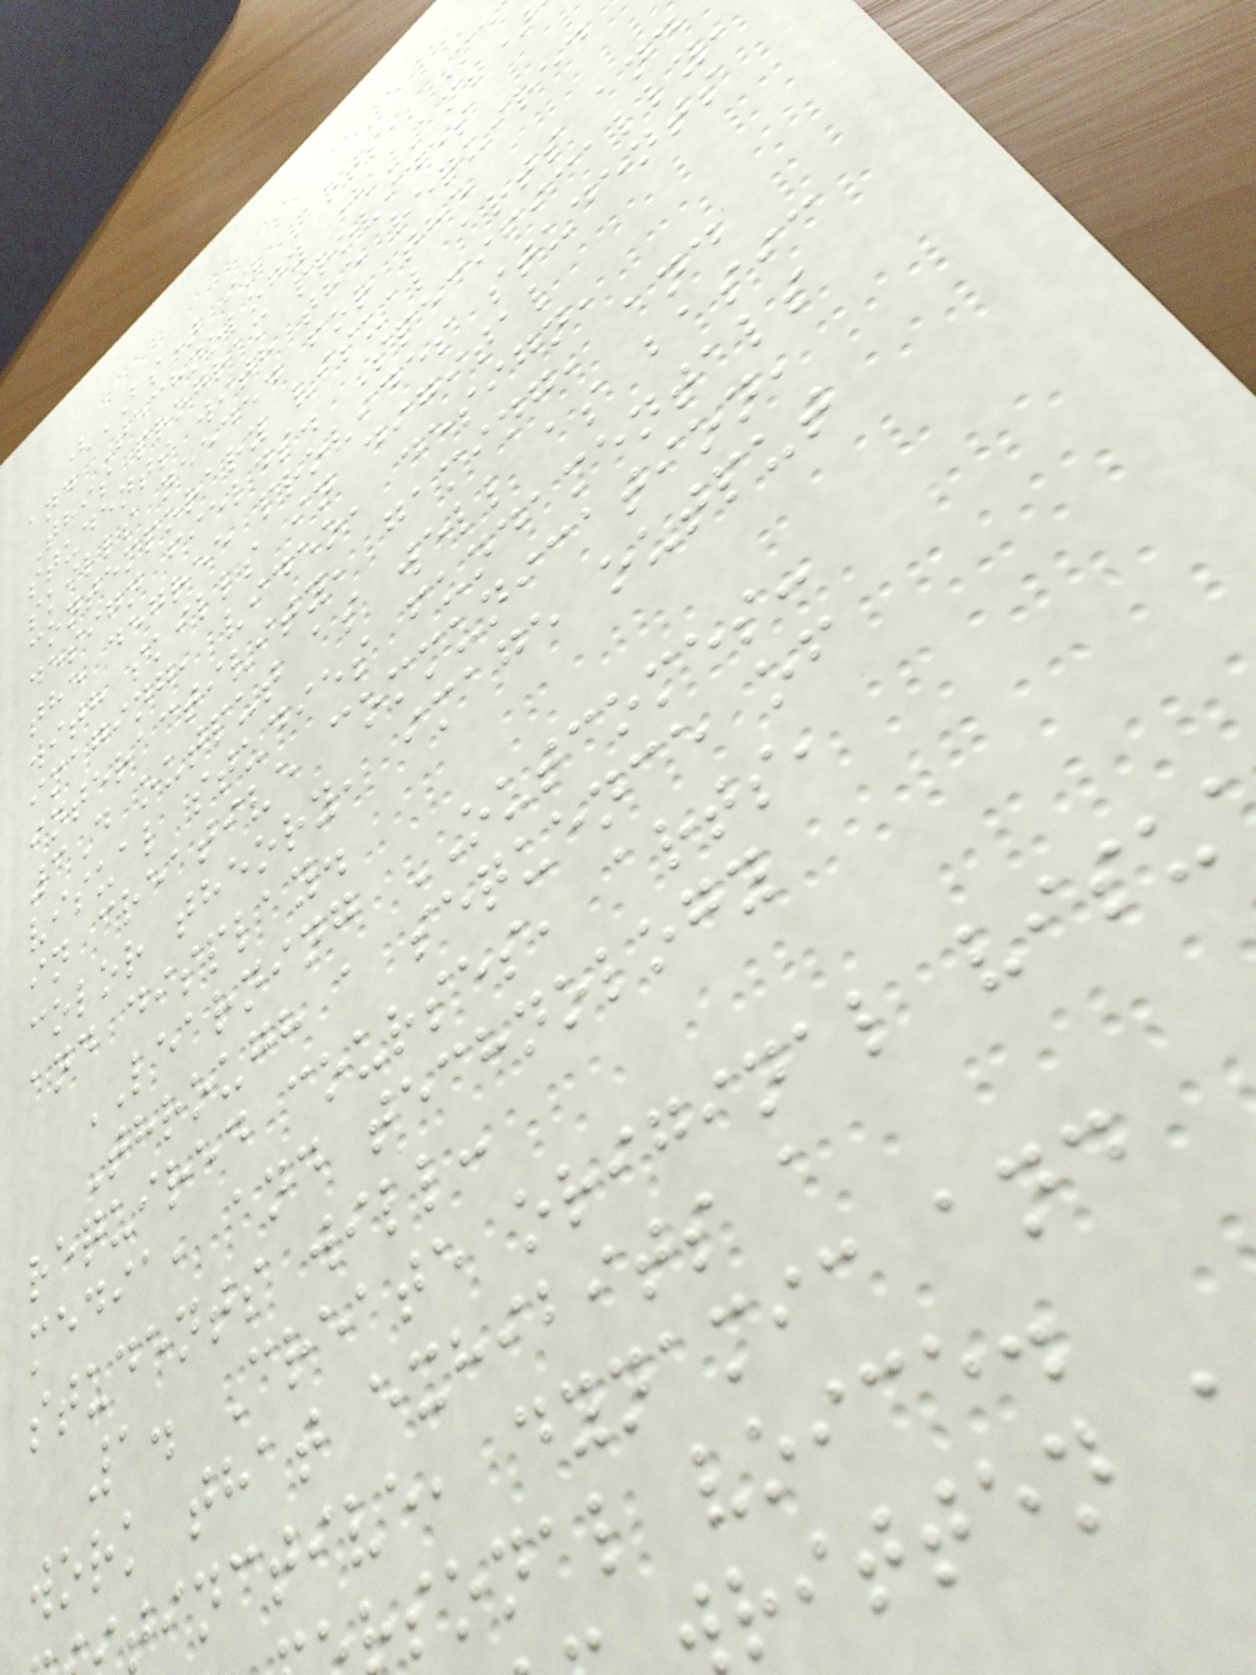(BS) in Arts, Me
and Technology (AMT)
This program provides
students with the required
skills needed for the
contemporary visual arts and
design fields. Specifically,
the degree provides students
with skills in digital
imaging, video, design,
interactivity, gaming, and
3D output as well as basic
visual studies fundamentals
in creative communication,
color theory, image output
and display.
LEARNING OUTCOMES:
Through a sequence of
required courses, arts,
media, and technology
students will:
1. Create original visu
work that exhibits a
tinctive, dynamic and
sonal voice.
ritten
